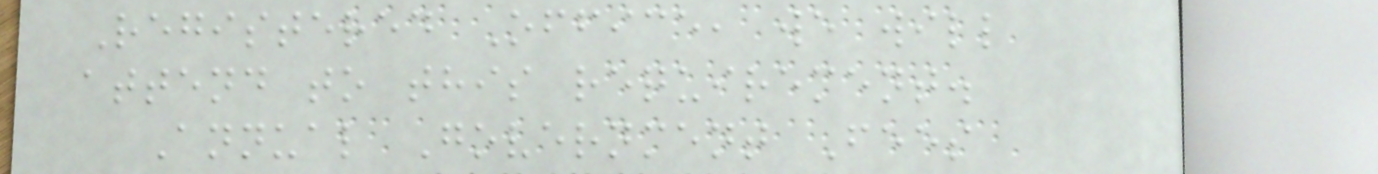Registered Office, we will
attend to this requirement.
Annual Government Fees
